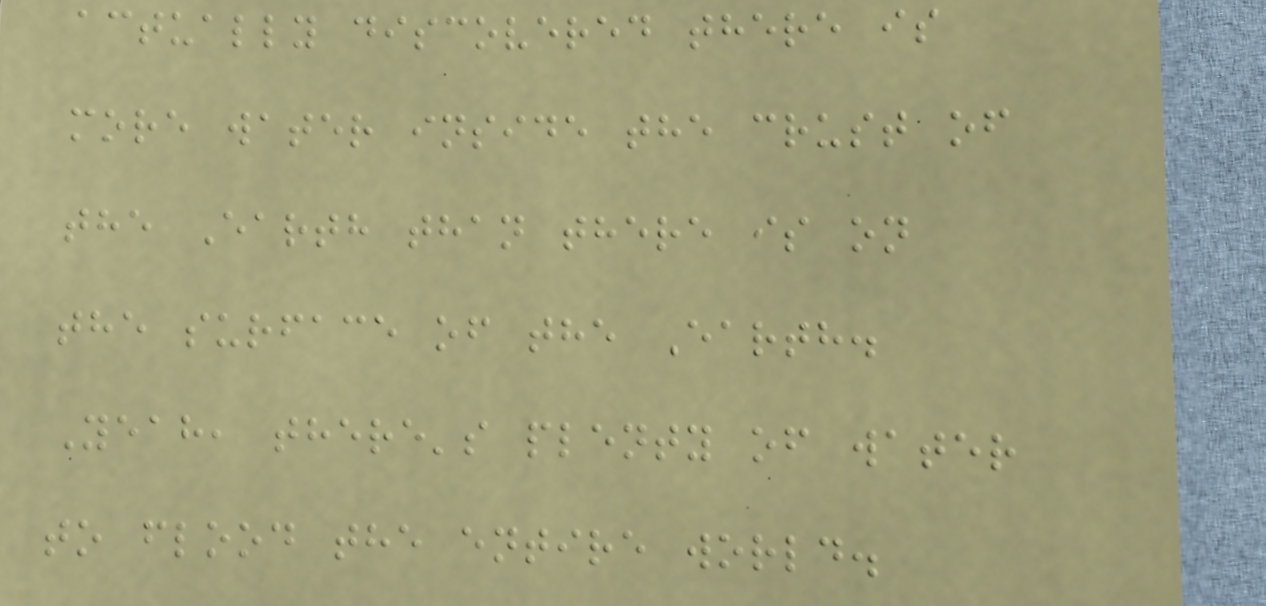actually discovered there is
more water inside the crust of
the Earth than there is on
the surface of the Earth.
Yeah, there's plenty of water
to flood the entire world.
